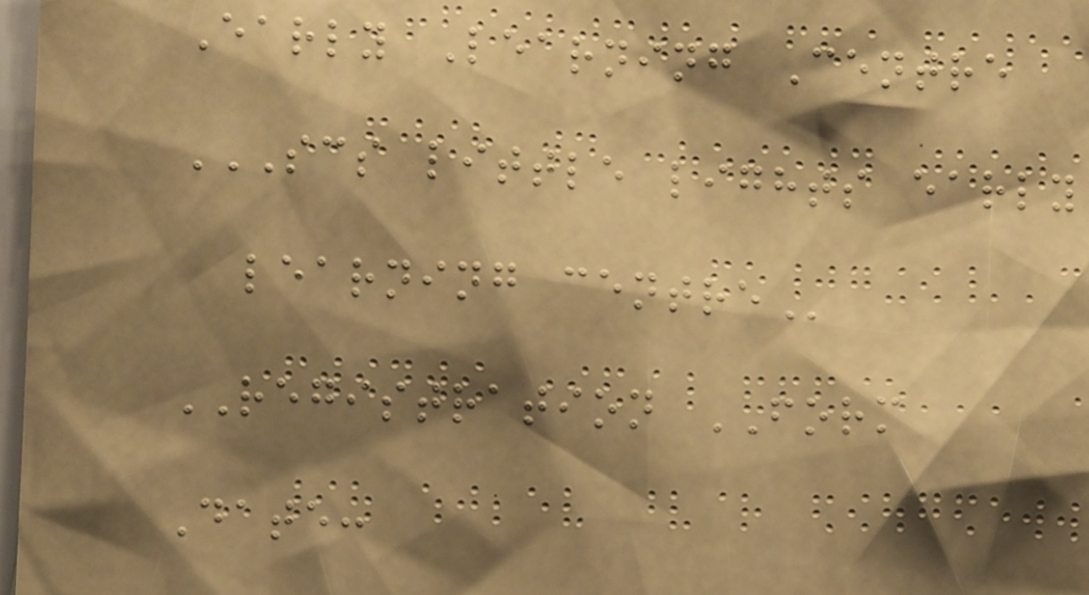Early Learning Centre
SCS LITTLE LIGHTS EARLY
LEARNING CENTRE
REGISTRATION FORM
Date:
